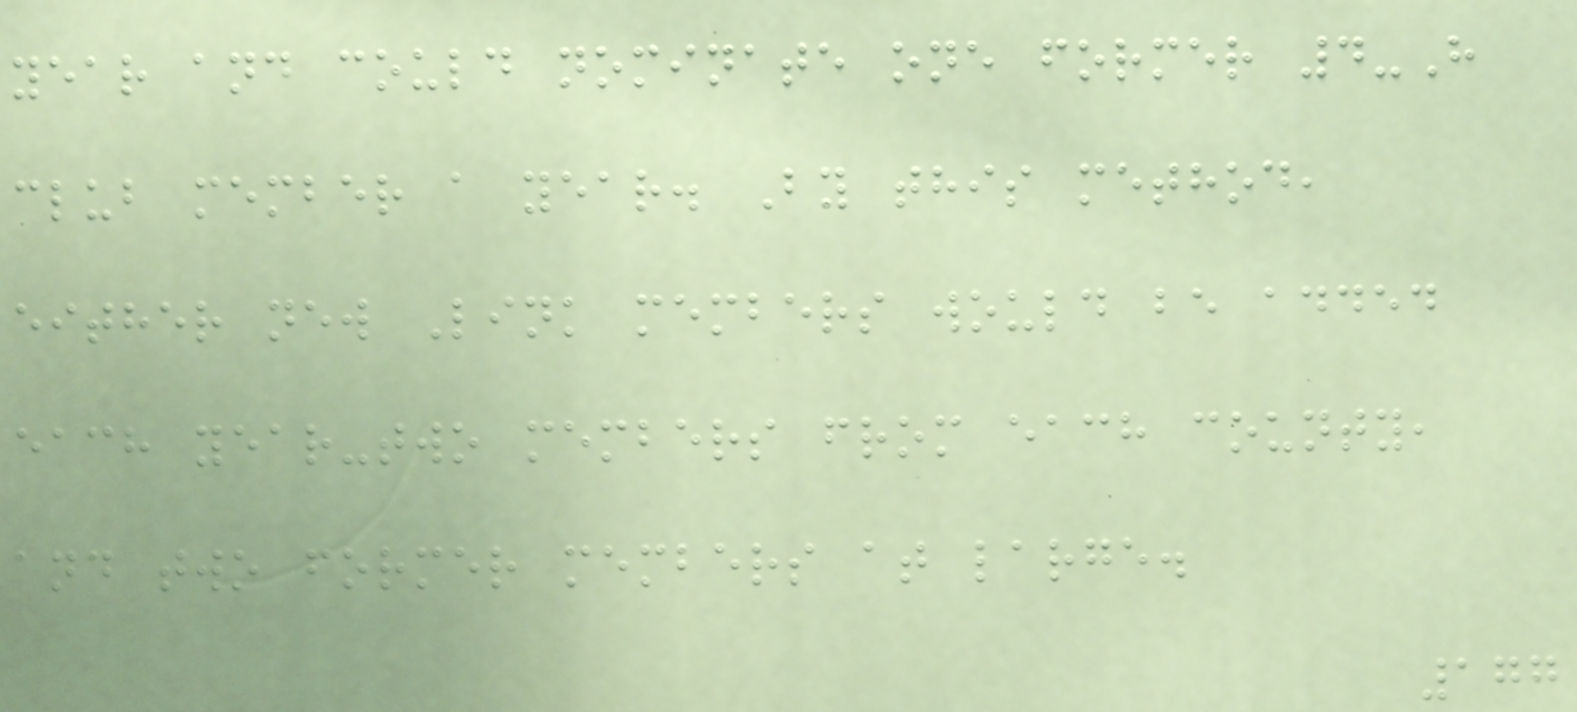year and could nominate one former 4-H
club member a year. By this method,
either new Link members would be added
each year-two members from each county,
and two former members at large.
177
